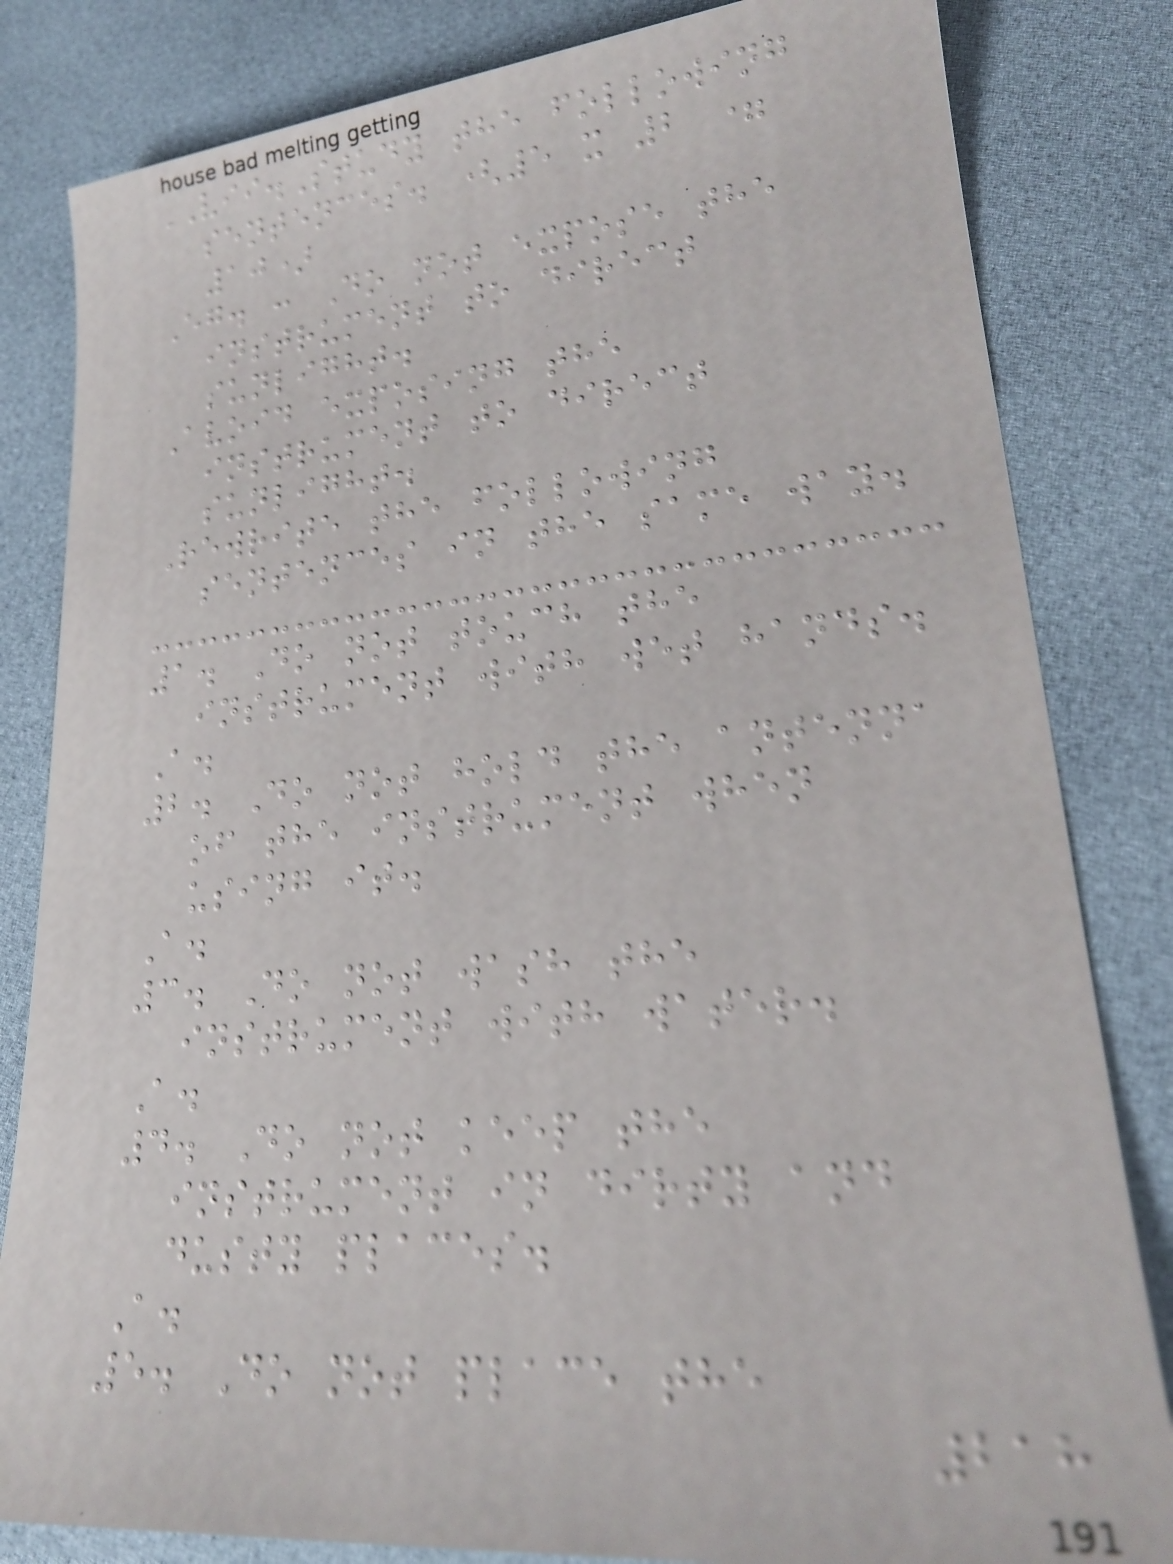VII.Study the following
sentences. (5 x 2 =
10)
Eg. : Do not expose the
instrument to direct
sunlight.
Avoid exposing the
instrument to direct
sunlight.
Rewrite the following
sentences in the same way.
1. Do not touch the
instrument with wet hands.
A.
2. Do not hold the antenna
of the instrument when
using it.
A.
3. Do not wash the
instrument with water.
A.
4. Do not keep the
instrument in dirty and
dusty places.
A.
5. Do not place the
218
